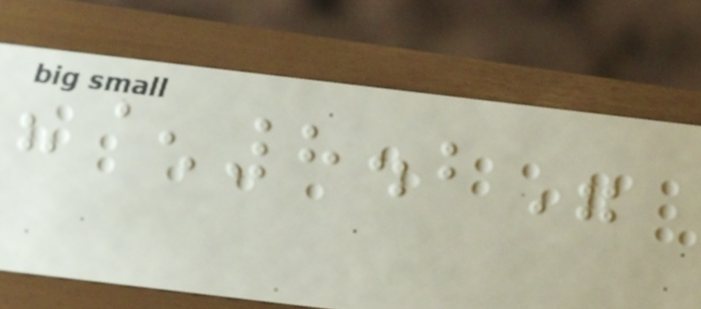"^8.2"
